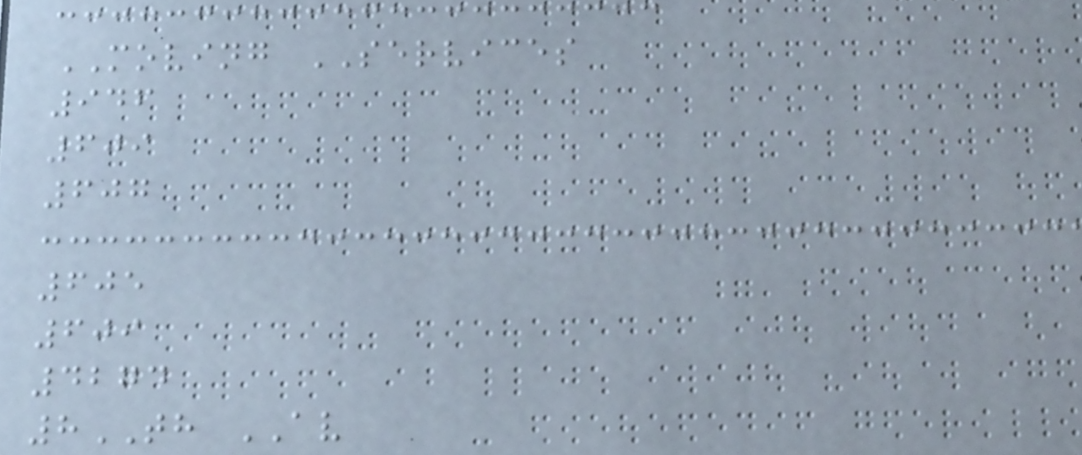MOVING SERVICES
946
609
607
605
609
4274
8TH AV
